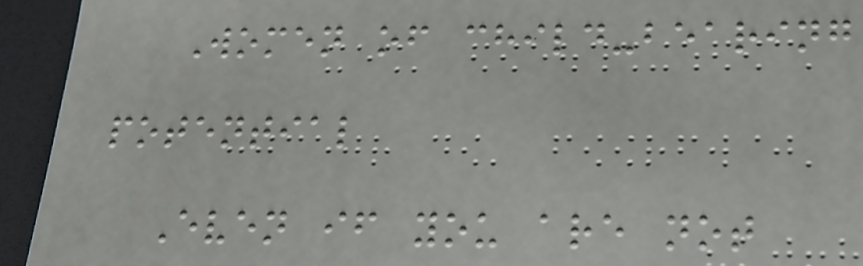Women of child-bearing
potential
Even if you are not
